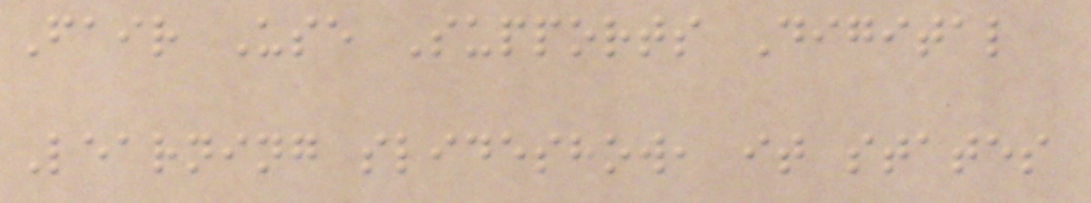Fair Use Supports Digital
Learning slideshow, it states
